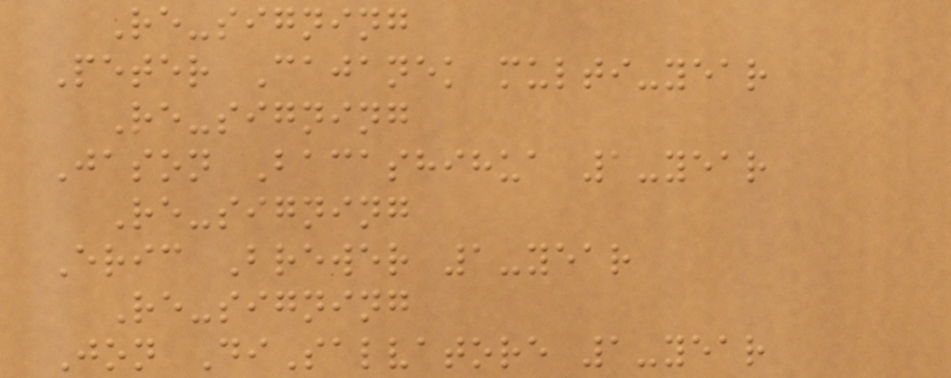Re-signing
Peter Cajanek multi-year
Re-signing
Jason Bacashihua 1-year
Re-signing
Eric Brewer 1-year
Re-signing
Jon DiSalvatore 1-year
